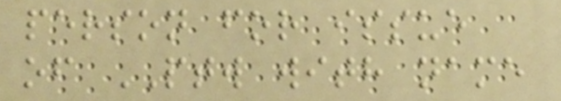person for issue
of PTW with name
